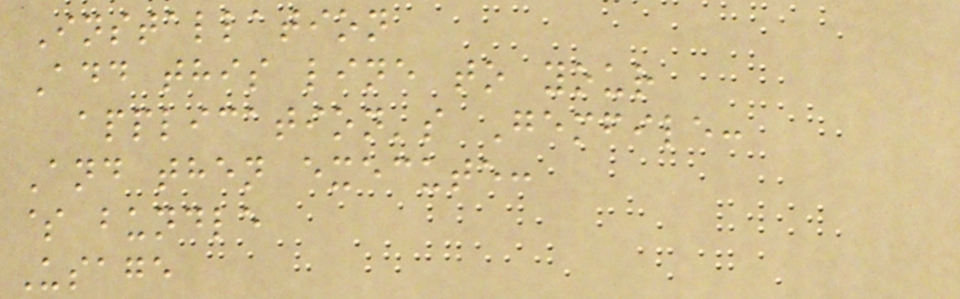Installation
Add this line to your
application's Gemfile:
And then execute:
$ bundle
Usage
